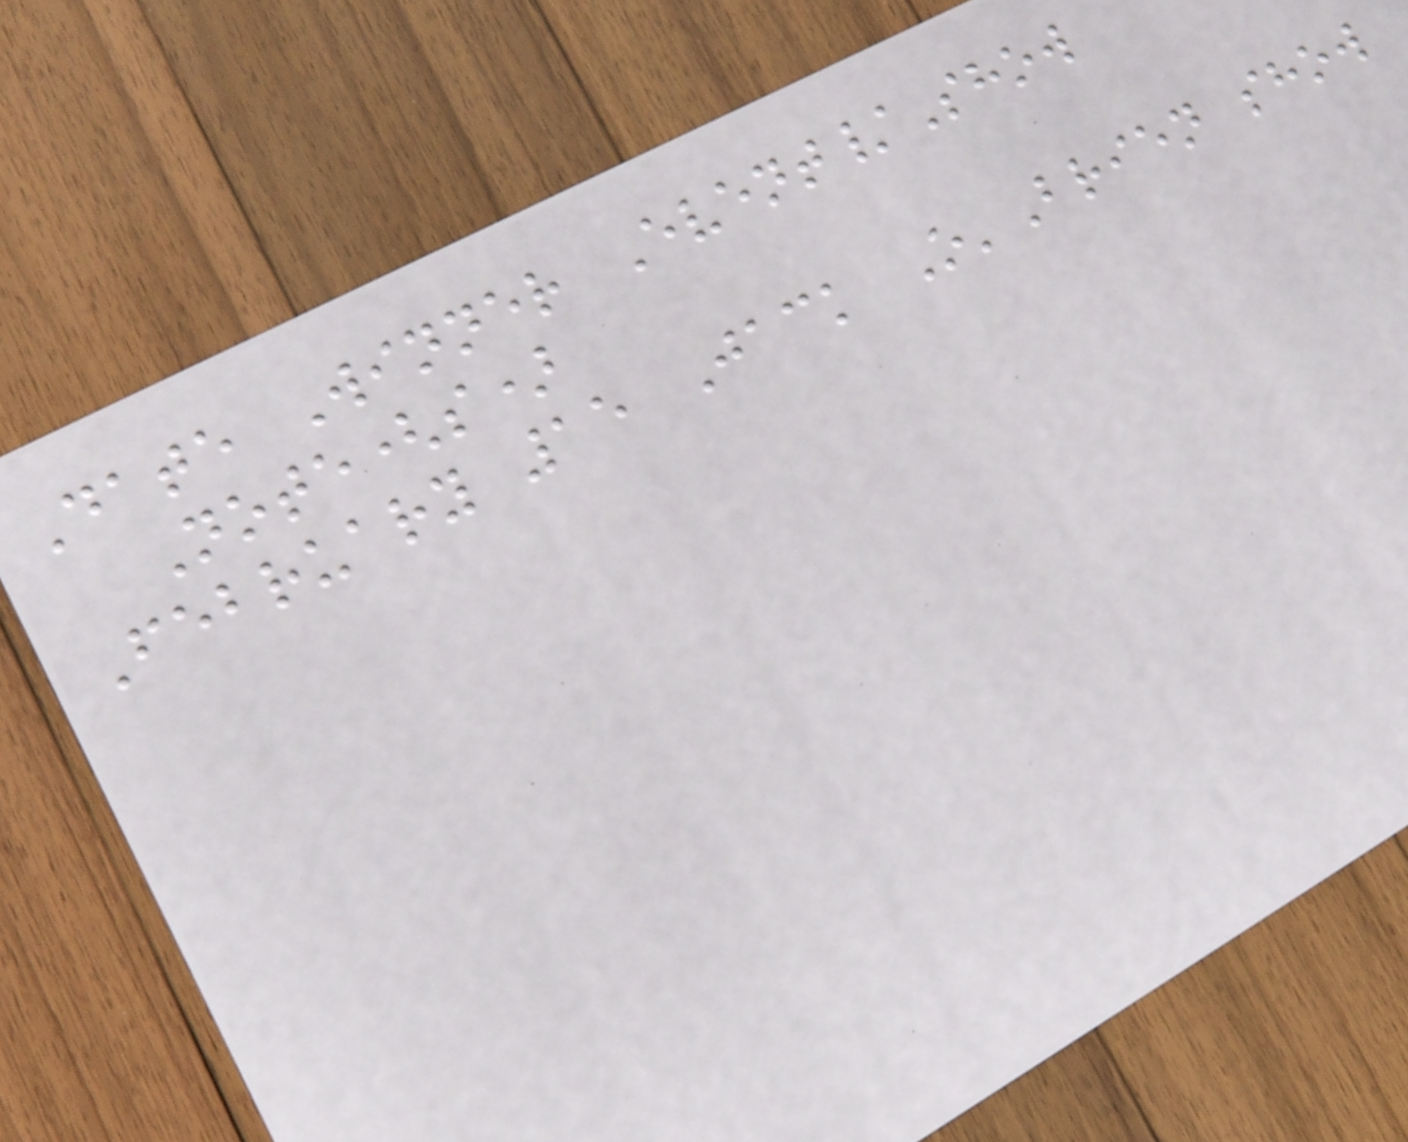Date Winner Event/Show
Note(s)
February 15 Jack O'Brien show
